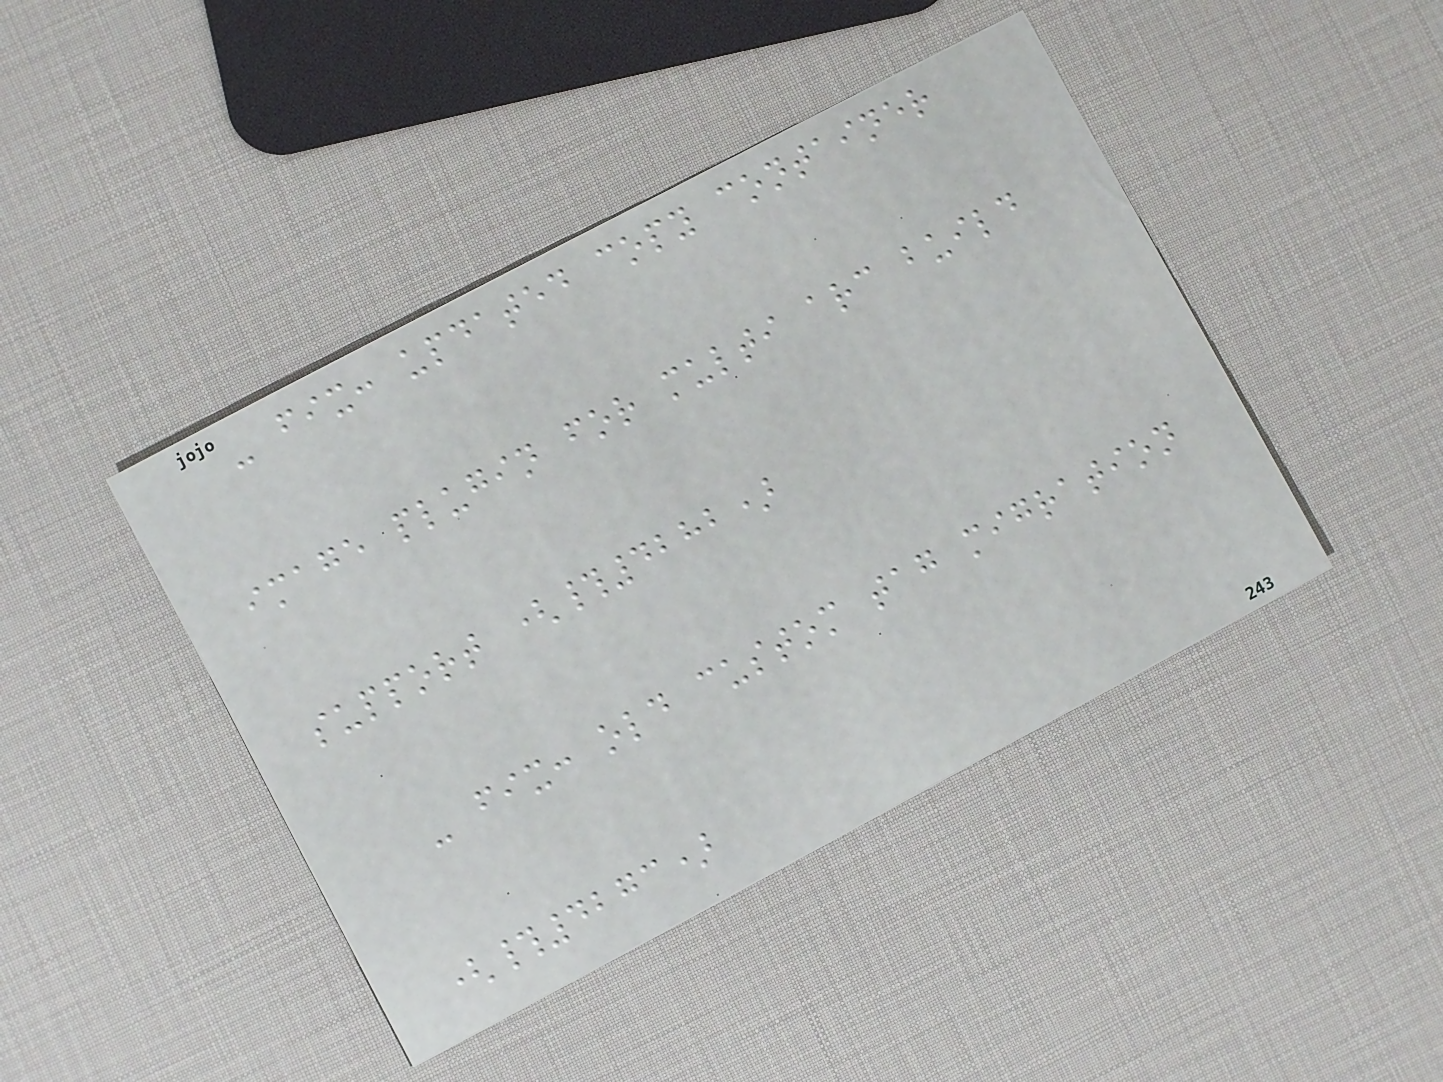- fix: updated copy container
image plugin for multi arc build
support (#4282)
- fix: old custom tag migration
(#4273)
